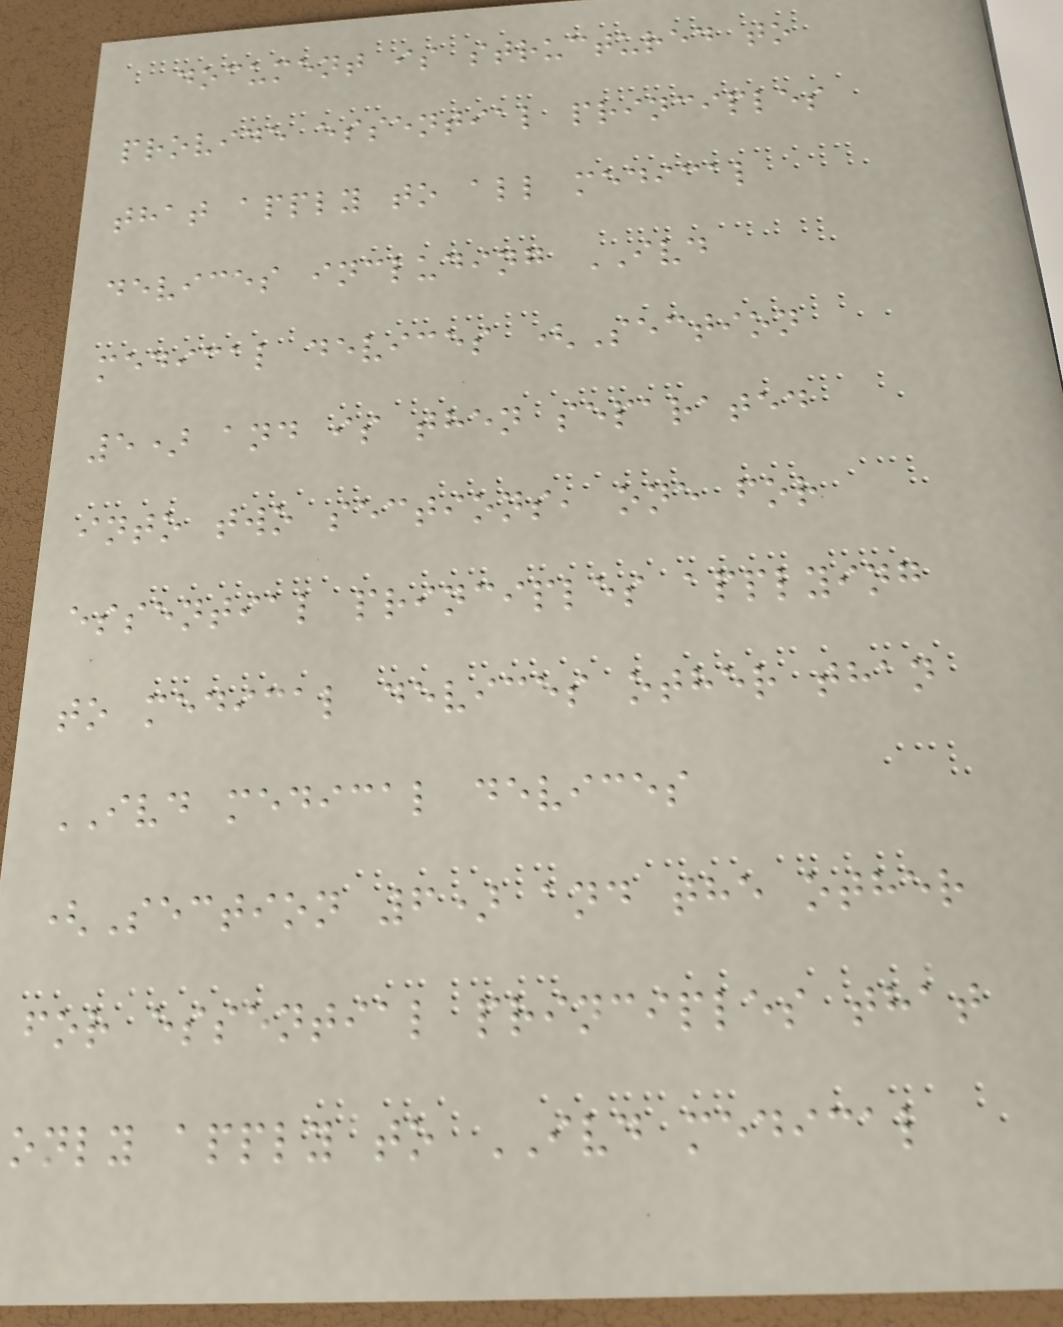document is structured to
provide essential principles
that apply to all medical
devices including IVD
medical devices (Section
5) and is then separated
into two sections, one for
essential principles applying
to medical devices other than
IVD medical devices
(Section 6) and the other
for essential principles that
only apply to IVD medical
